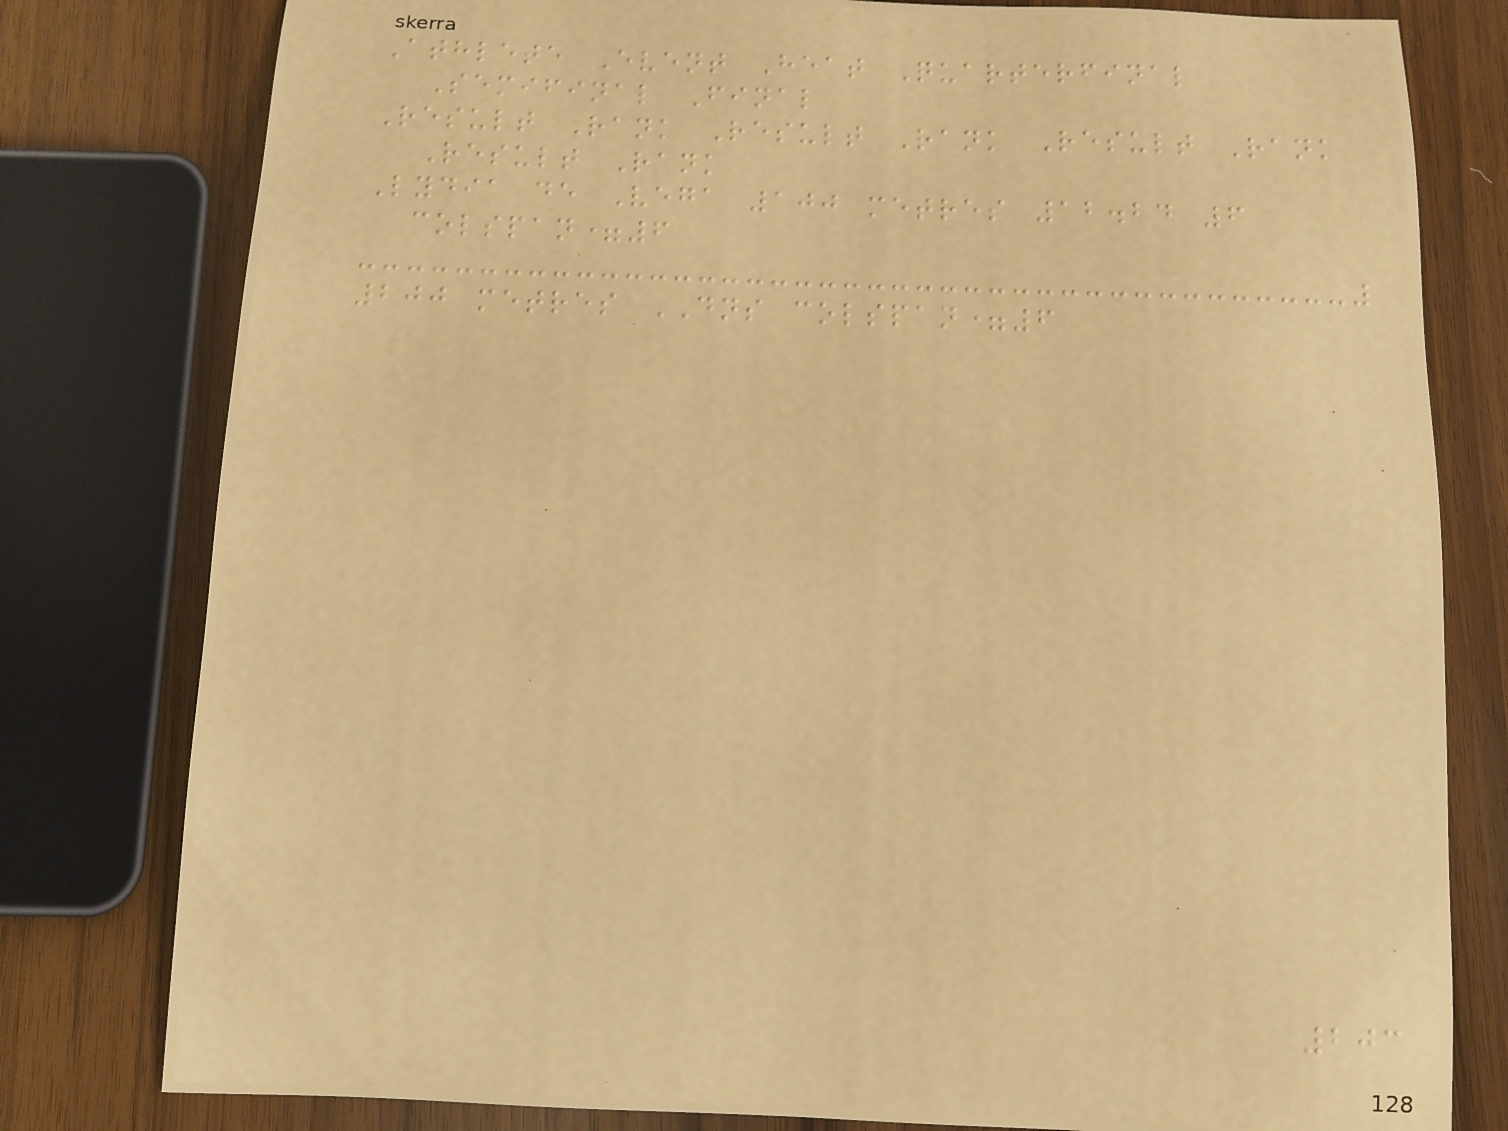Athlete Event Heat Quarterfinal
Semifinal Final
Result Rank Result Rank Result Rank
Result Rank
Lydia de Vega 100 metres 12.24 6
colspan=6
200 metres DNS colspan=6
203
